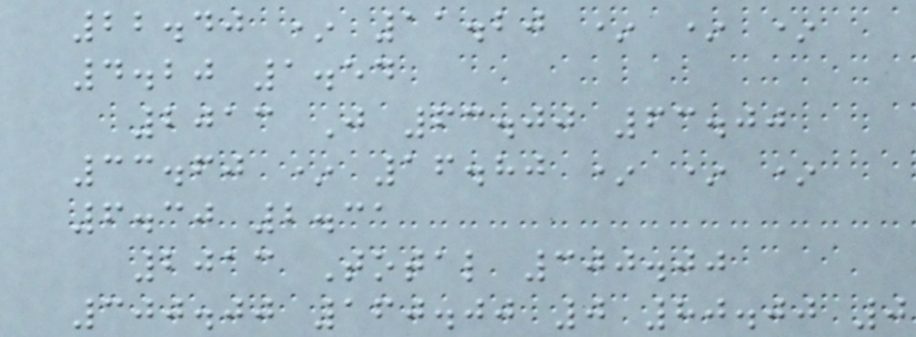22.40 * 11.20 * * *
4.20 1.54
2013 J 63.00 63.00
33.60 * 16.80 * * *
6.30 2.31
2013 Total 300.00
300.00 160.00 0 80.00 0
